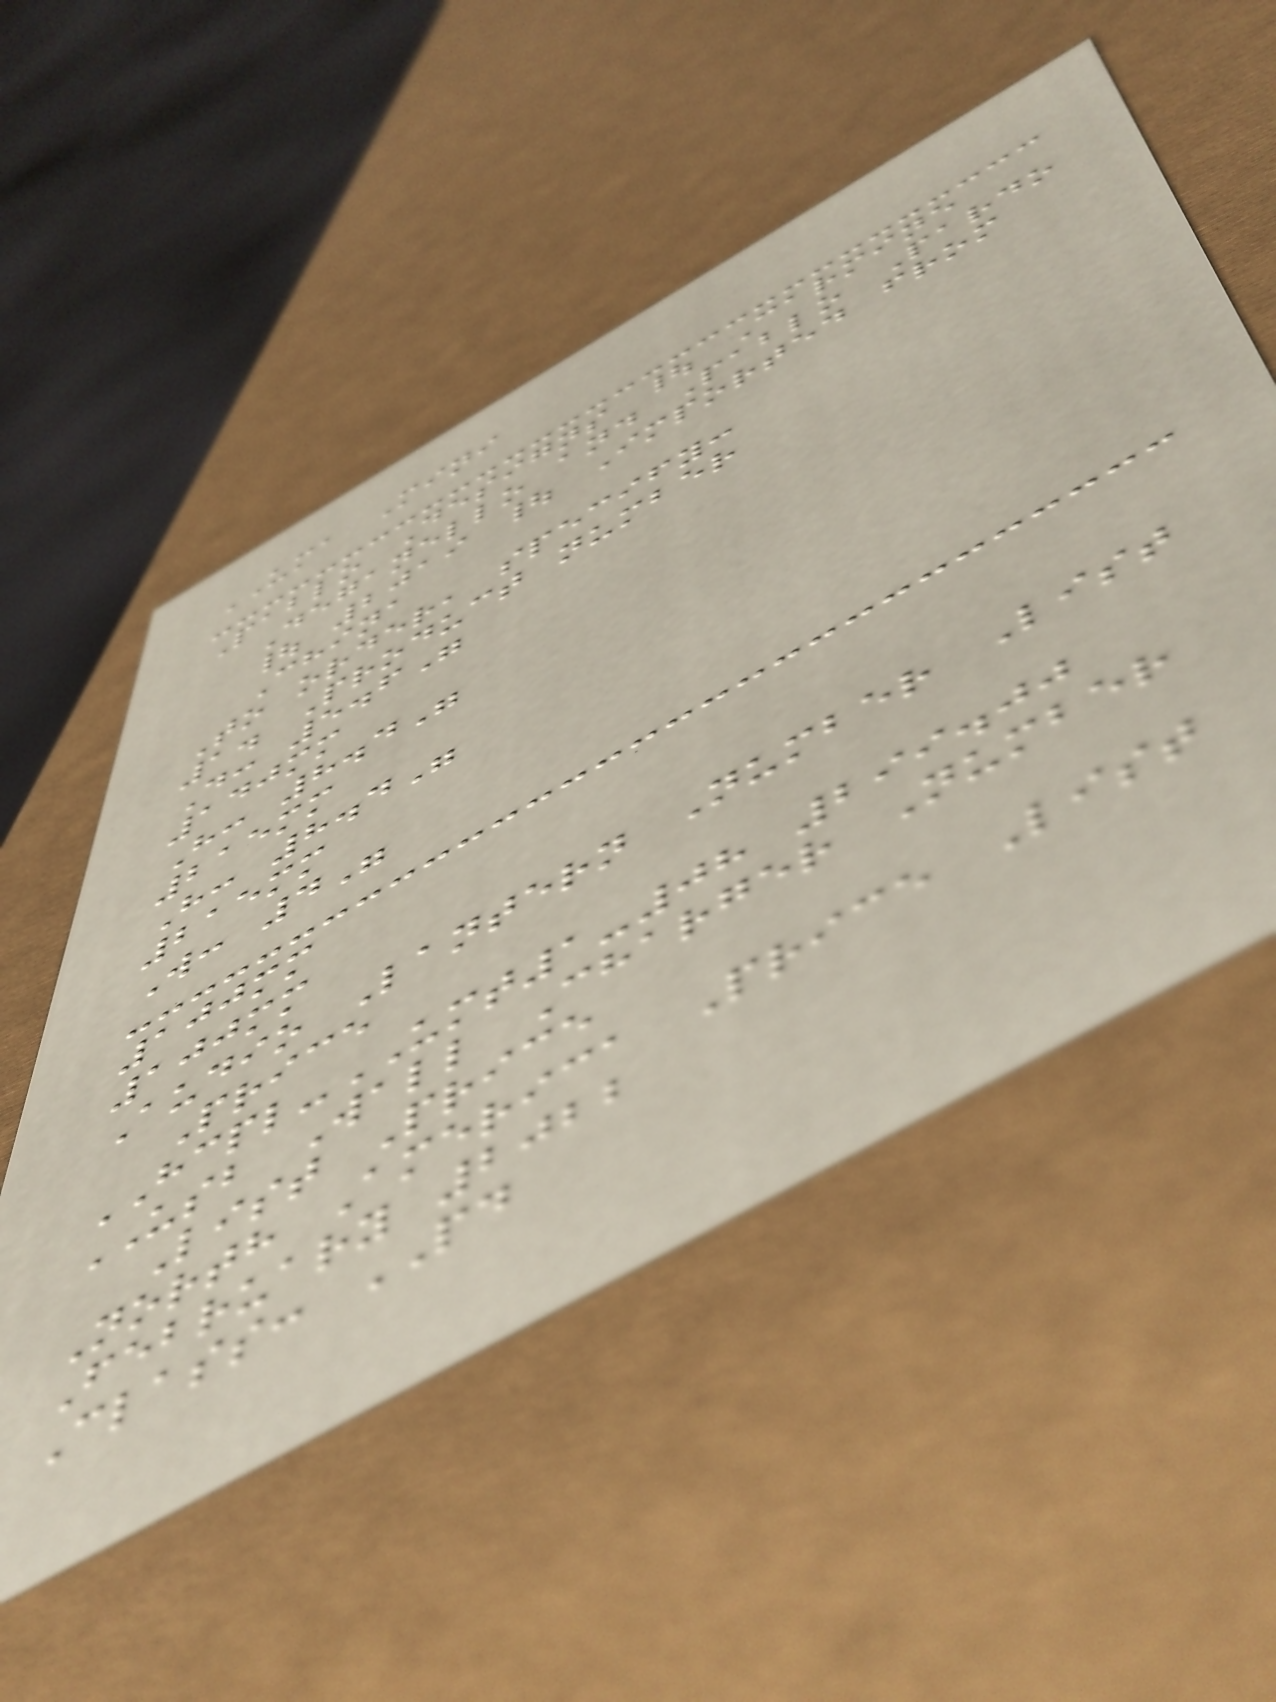UMA Mini
Pablo Designs | Carmine
Deganello and Pablo Pardo
| 2019 | Imported from
China
To order, specify:
1. Product number
D: 5.6"
140mm
H: 8.4"
215mm
H: 8.4"
215mm
W: 4"
100mm
100mm
Audio Lantern Number List
Price
HCPL-UMT1-08 299.00
USB Wall Charger Number
List Price
North America Price List
February 2022
Class: PD
